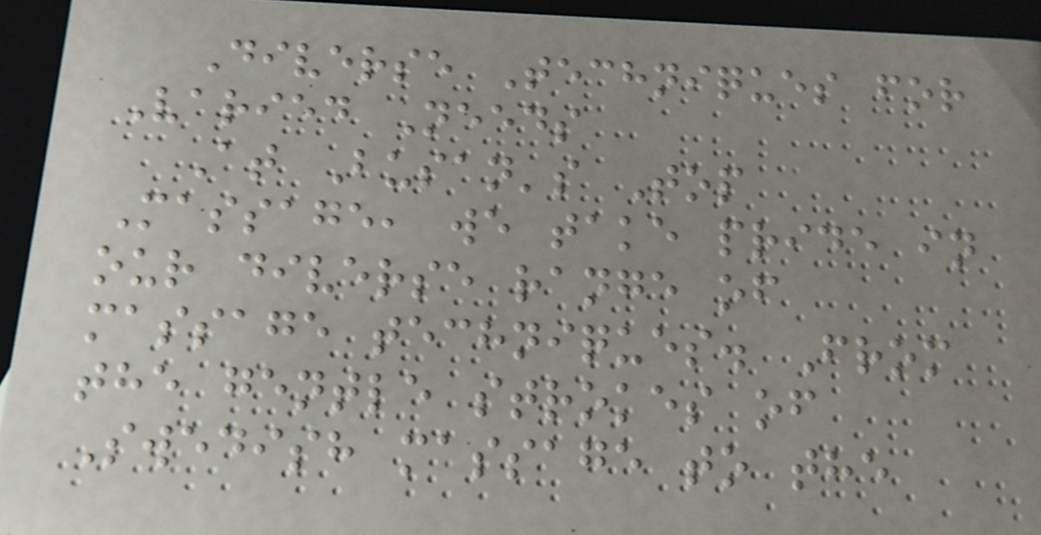Diverse Techniques for
Varied Needs
At Busan's Top
Massage, we take pride in
our diverse range of
massage techniques. From
the gentle strokes of
Swedish massage to the
